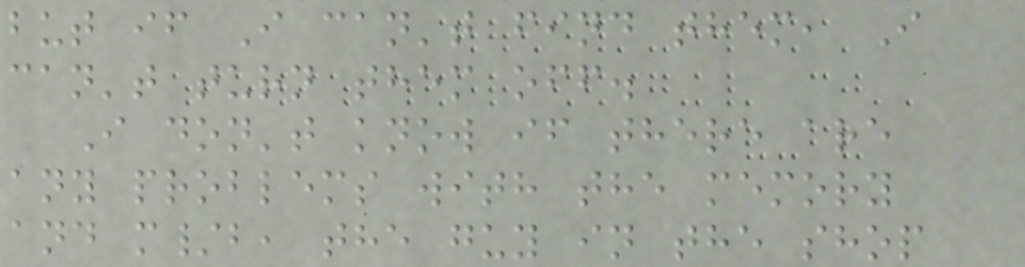but if I can't find them, I
can't turn them off.
I don't know if there are
any problems with the memory
and m/b, the guy in the shop
